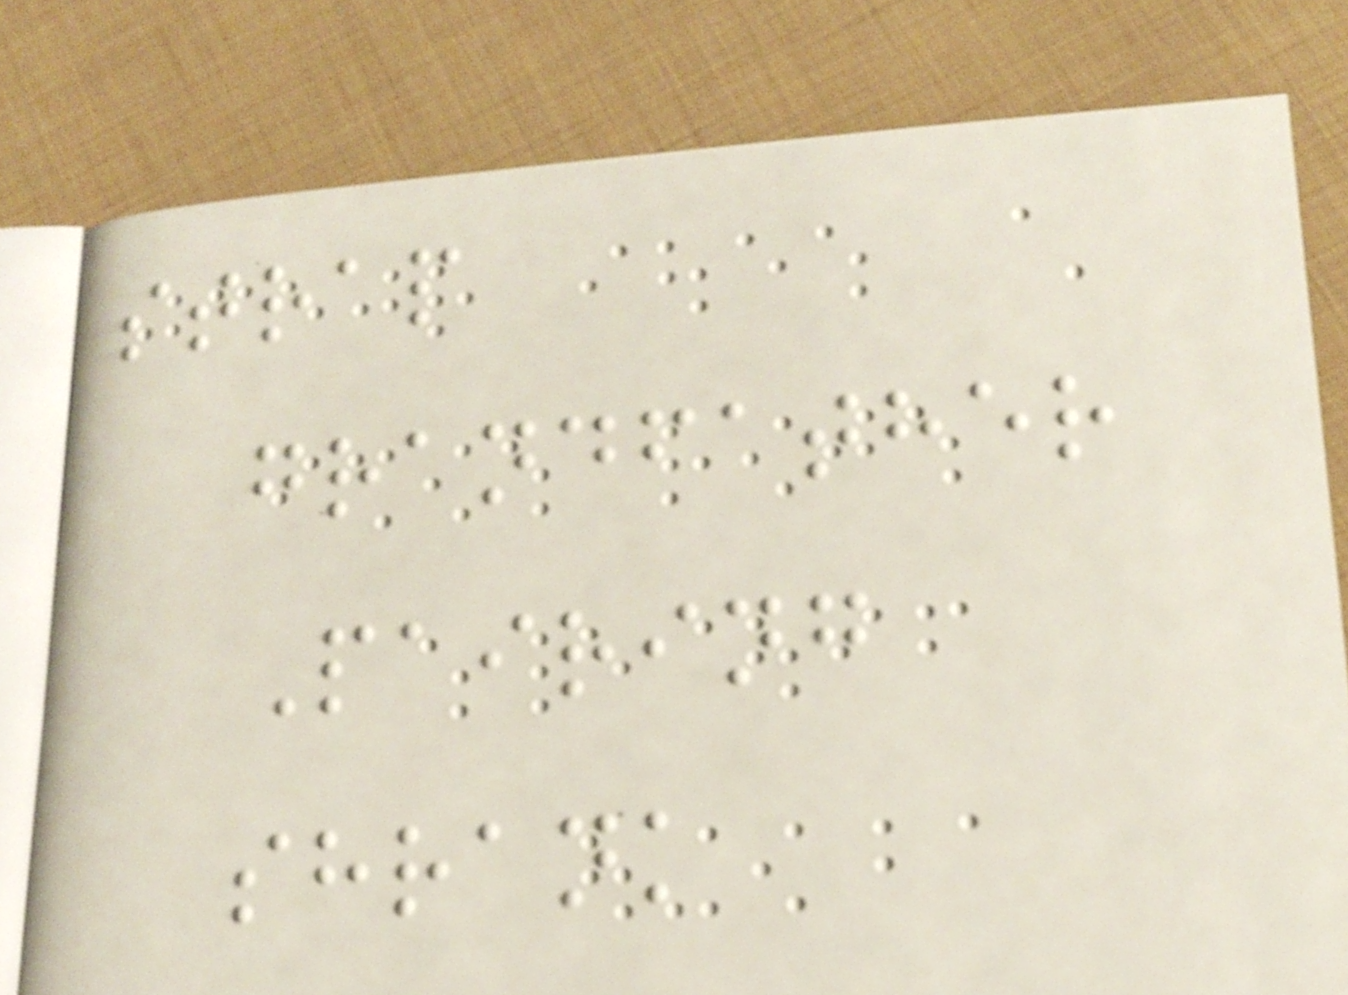strap
grandfather
Pairing
shrank
